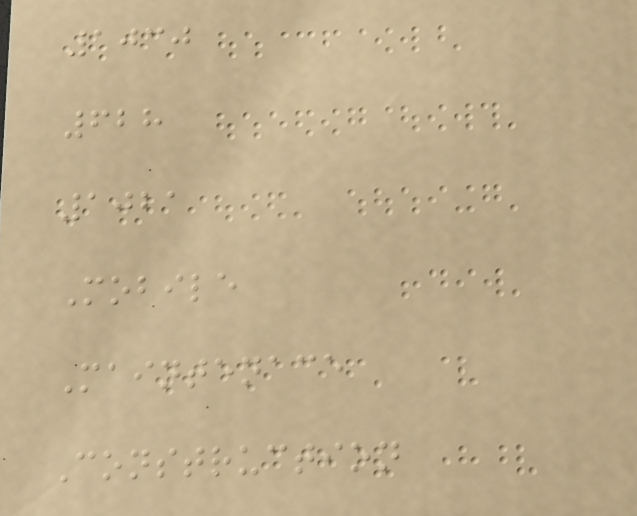1030
628
1021
Mobile
Maintenace
Construction
